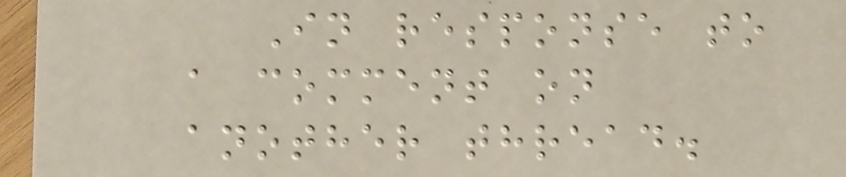In response to
a comment on
another thread.
